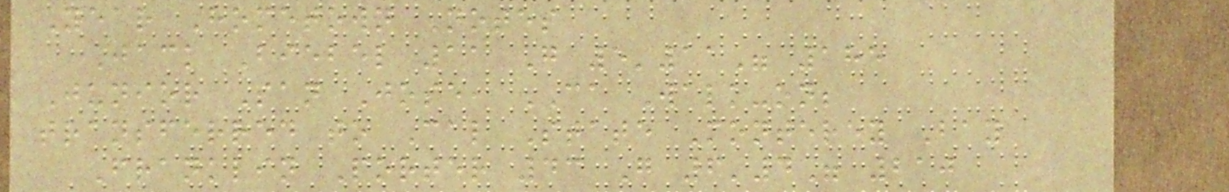Year Hometown Notes
Jack Biebel 11 G 5'11" 185
Junior San Jose, CA Walk-on;
transferred to Cal State Monterey Bay
Franklin Porter 43 G 6'4" 210
